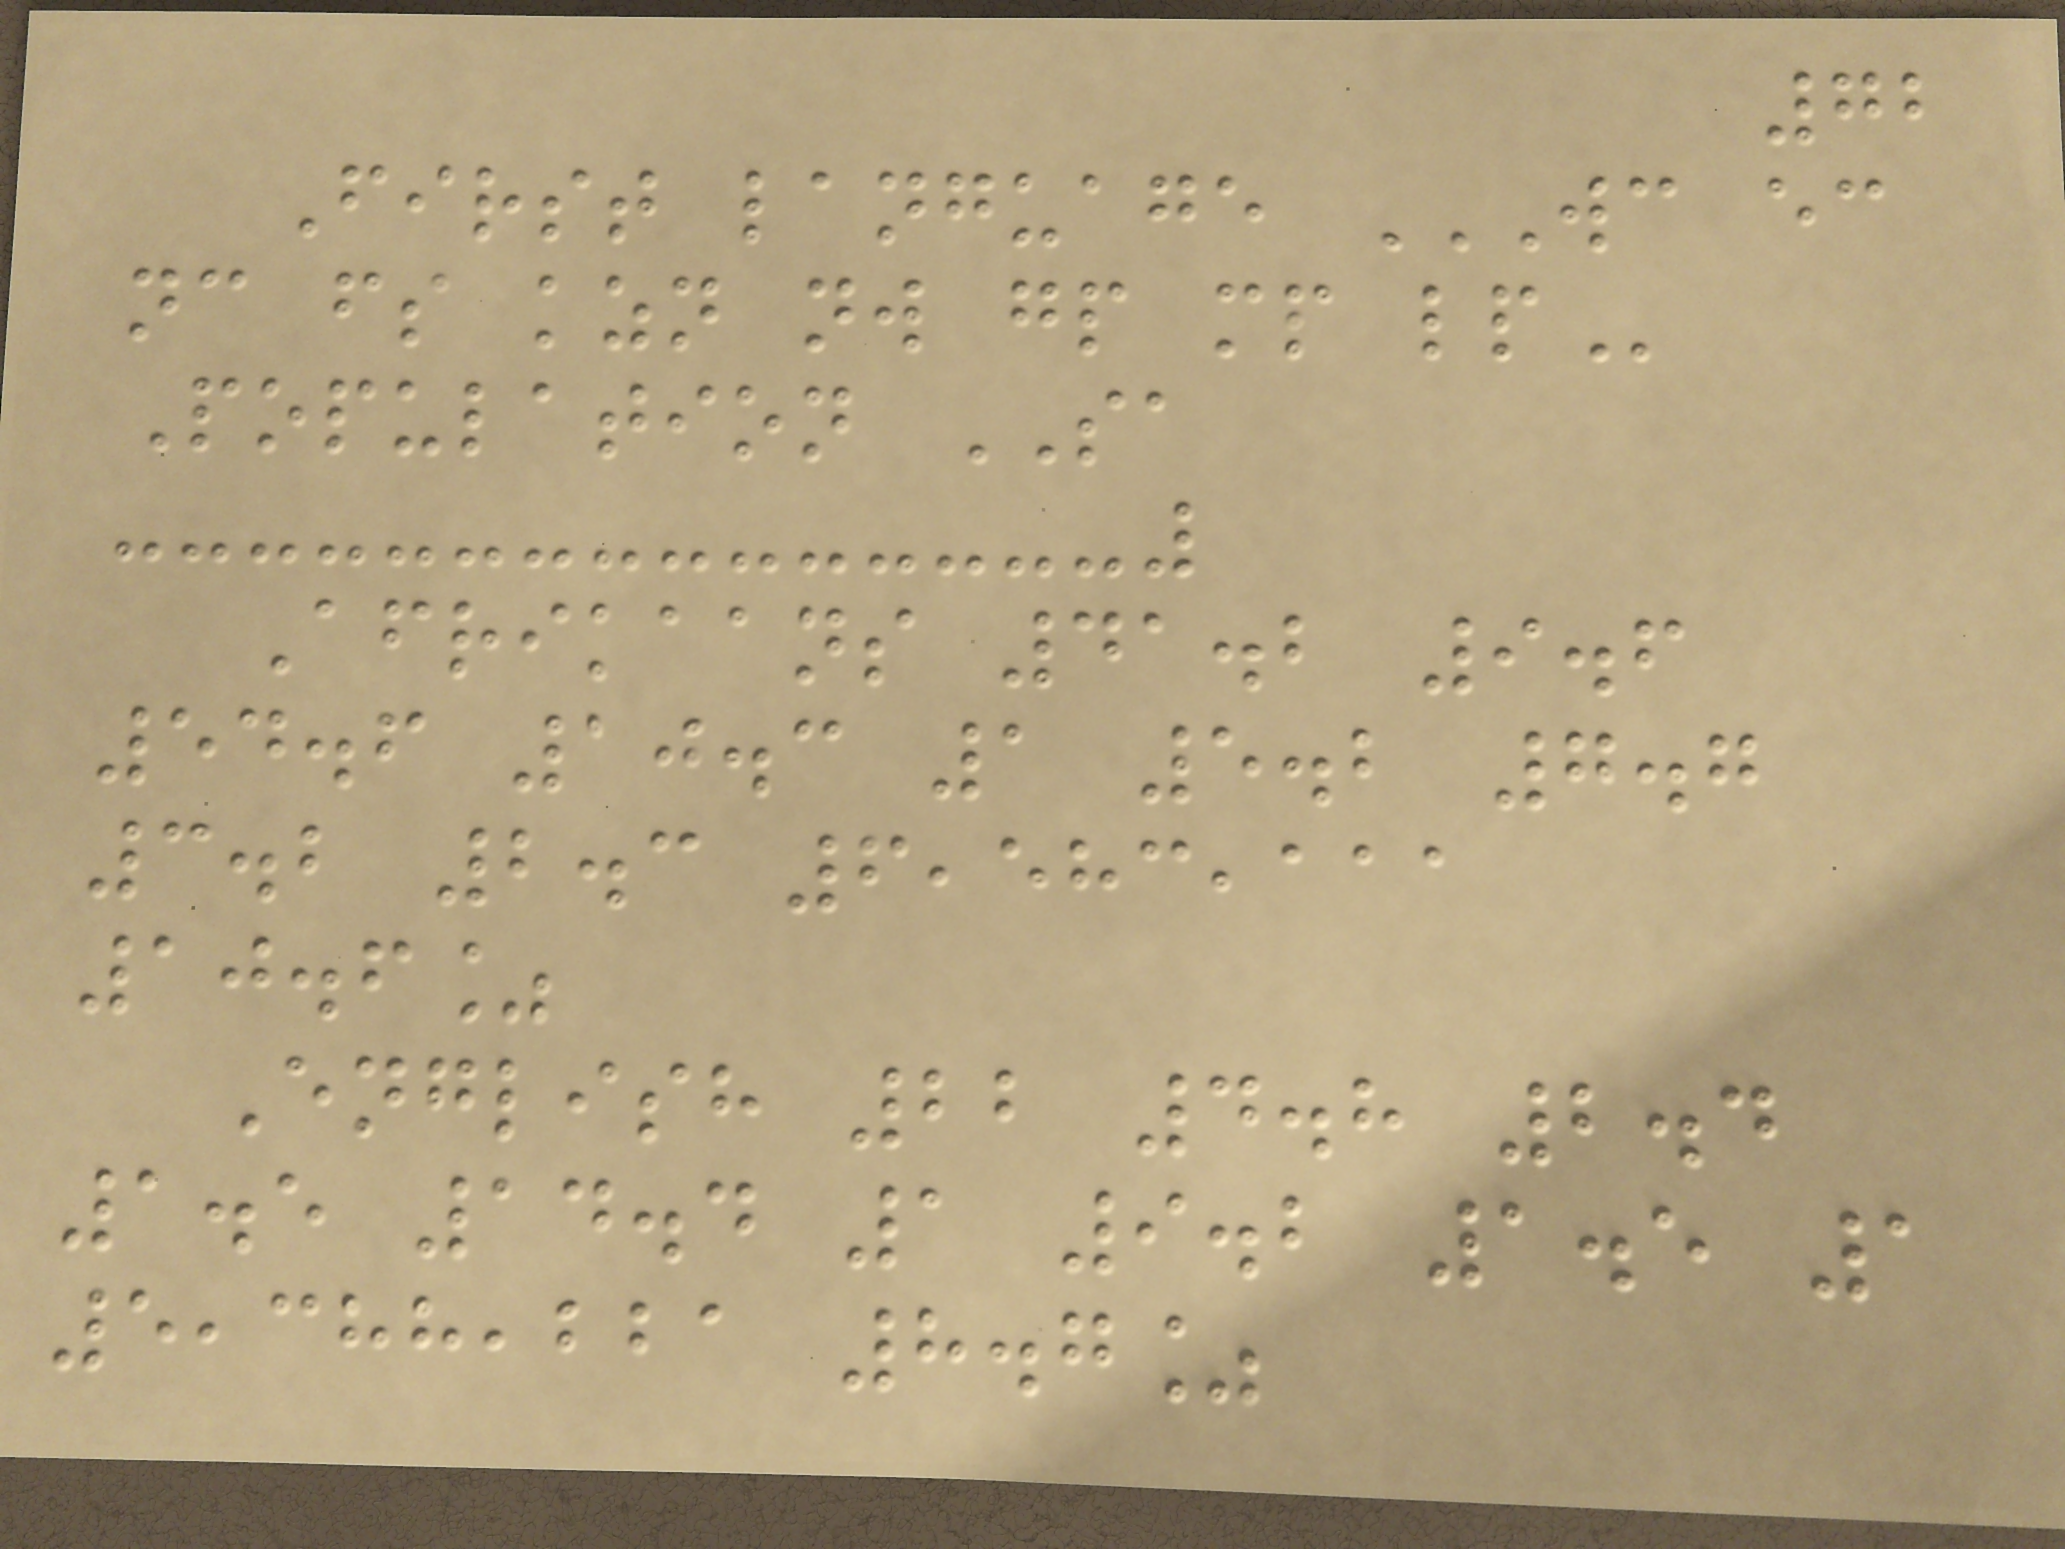72
First language WC EC
NC FS KZN NW GP MP LP
Population SA
Afrikaans 41.2 9.6
54.6 10.3 1 5.2 7.7
3.2 2.3 6,583,111
10.6%
English 22 4.8 2.4
1.5 14.4 1 9.2 1.5 1
5,388,221 8.7%
